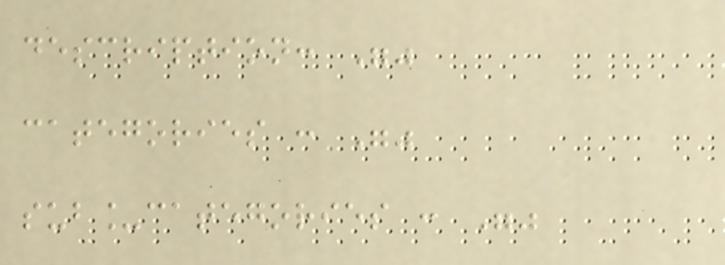description: ""
categories : ""
sub_categories : ""
